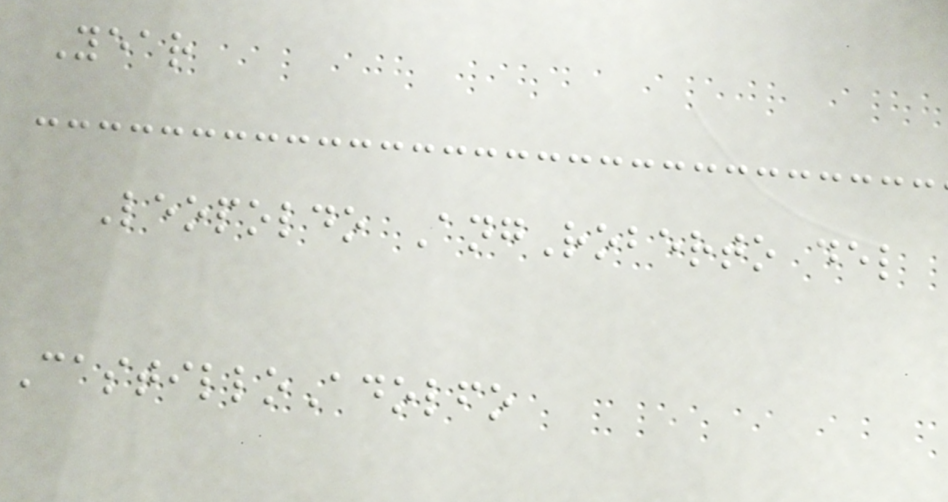Year
Leopoldo AngRoberto del
CastilloAdolfo
